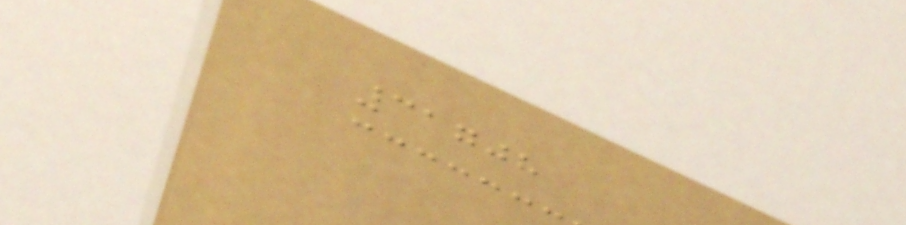31708
